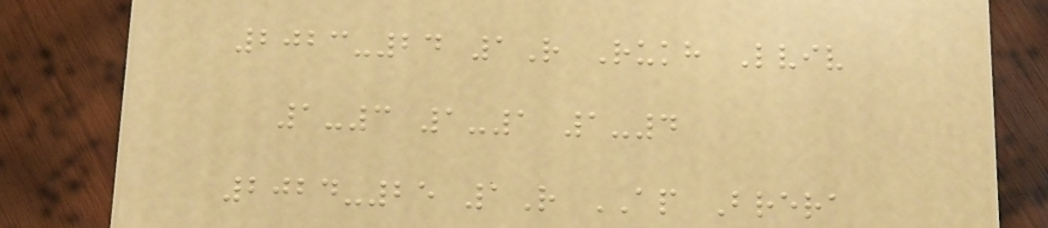2023-24 1R Rukh Lviv
1-3 1-1 1-4
2024-25 1R AP Brera
